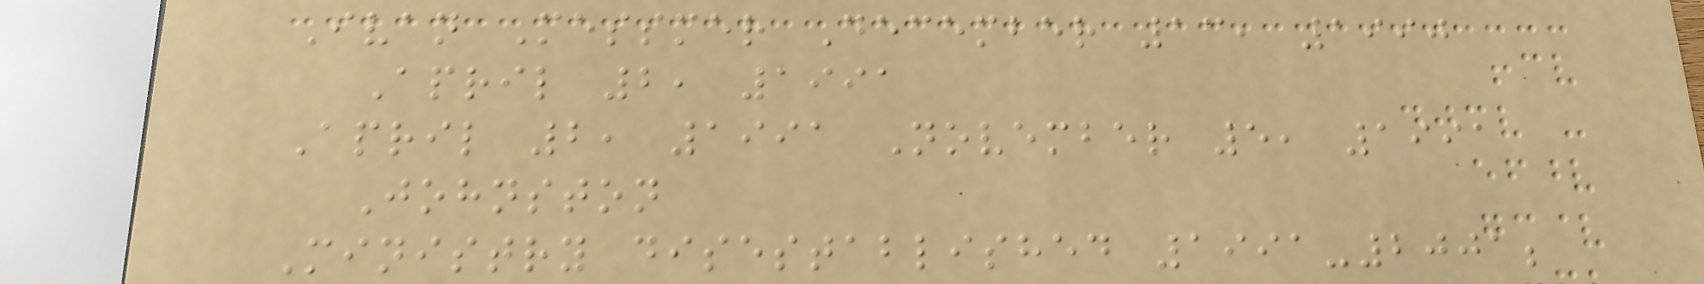Ivan Messmer December 13, 1990
April 2, 1991
April 2, 1991 November 5, 1991
Johnston
Ministry disestablished 1991-2001;
